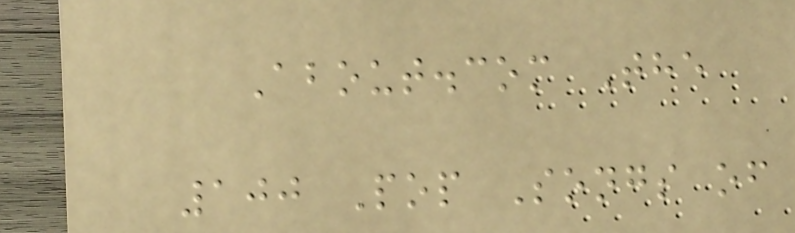About.com The
100 Pop Songs of
